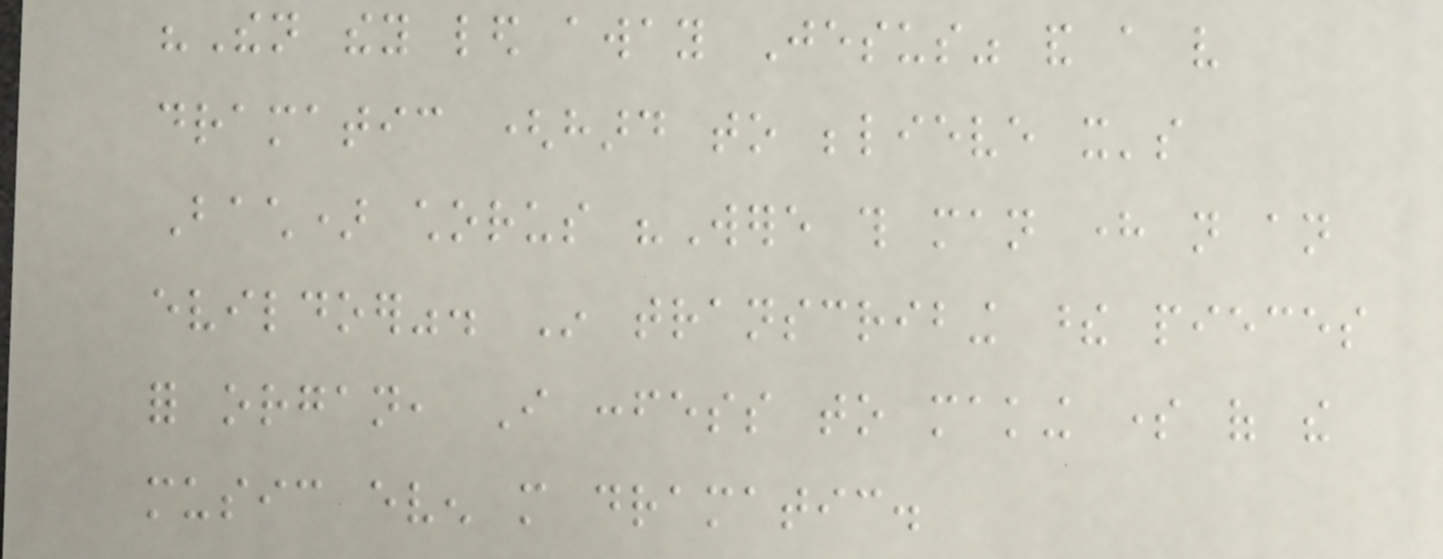"Then they led away Jesus" and a very
dramatic (hard to believe it's
Bach) chorus "Were this man here not an
evildoer". In transcribing these pieces
for organ, I confess to making some of the
music even more dramatic.
